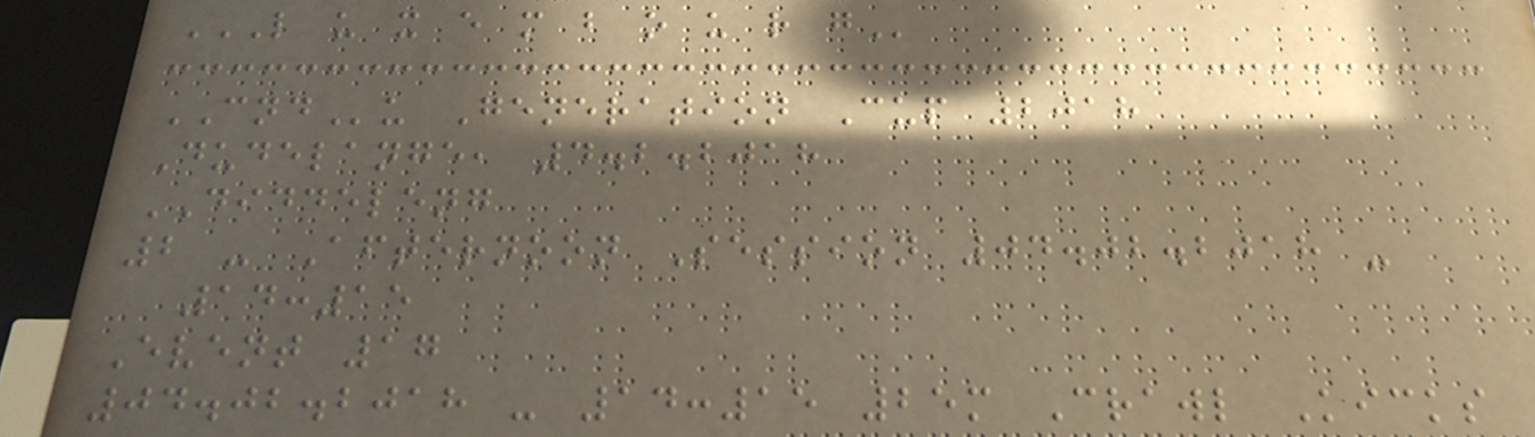L U X E M B O U R G
CNDu Generation Cup 2018
Dudelange, 4.2.2018
DIDDELENG
2 - Afternoon Session 04.02.2018 -
14:15
Event 17
04.02.2018 - 14:15 25m Crawl Kicks
